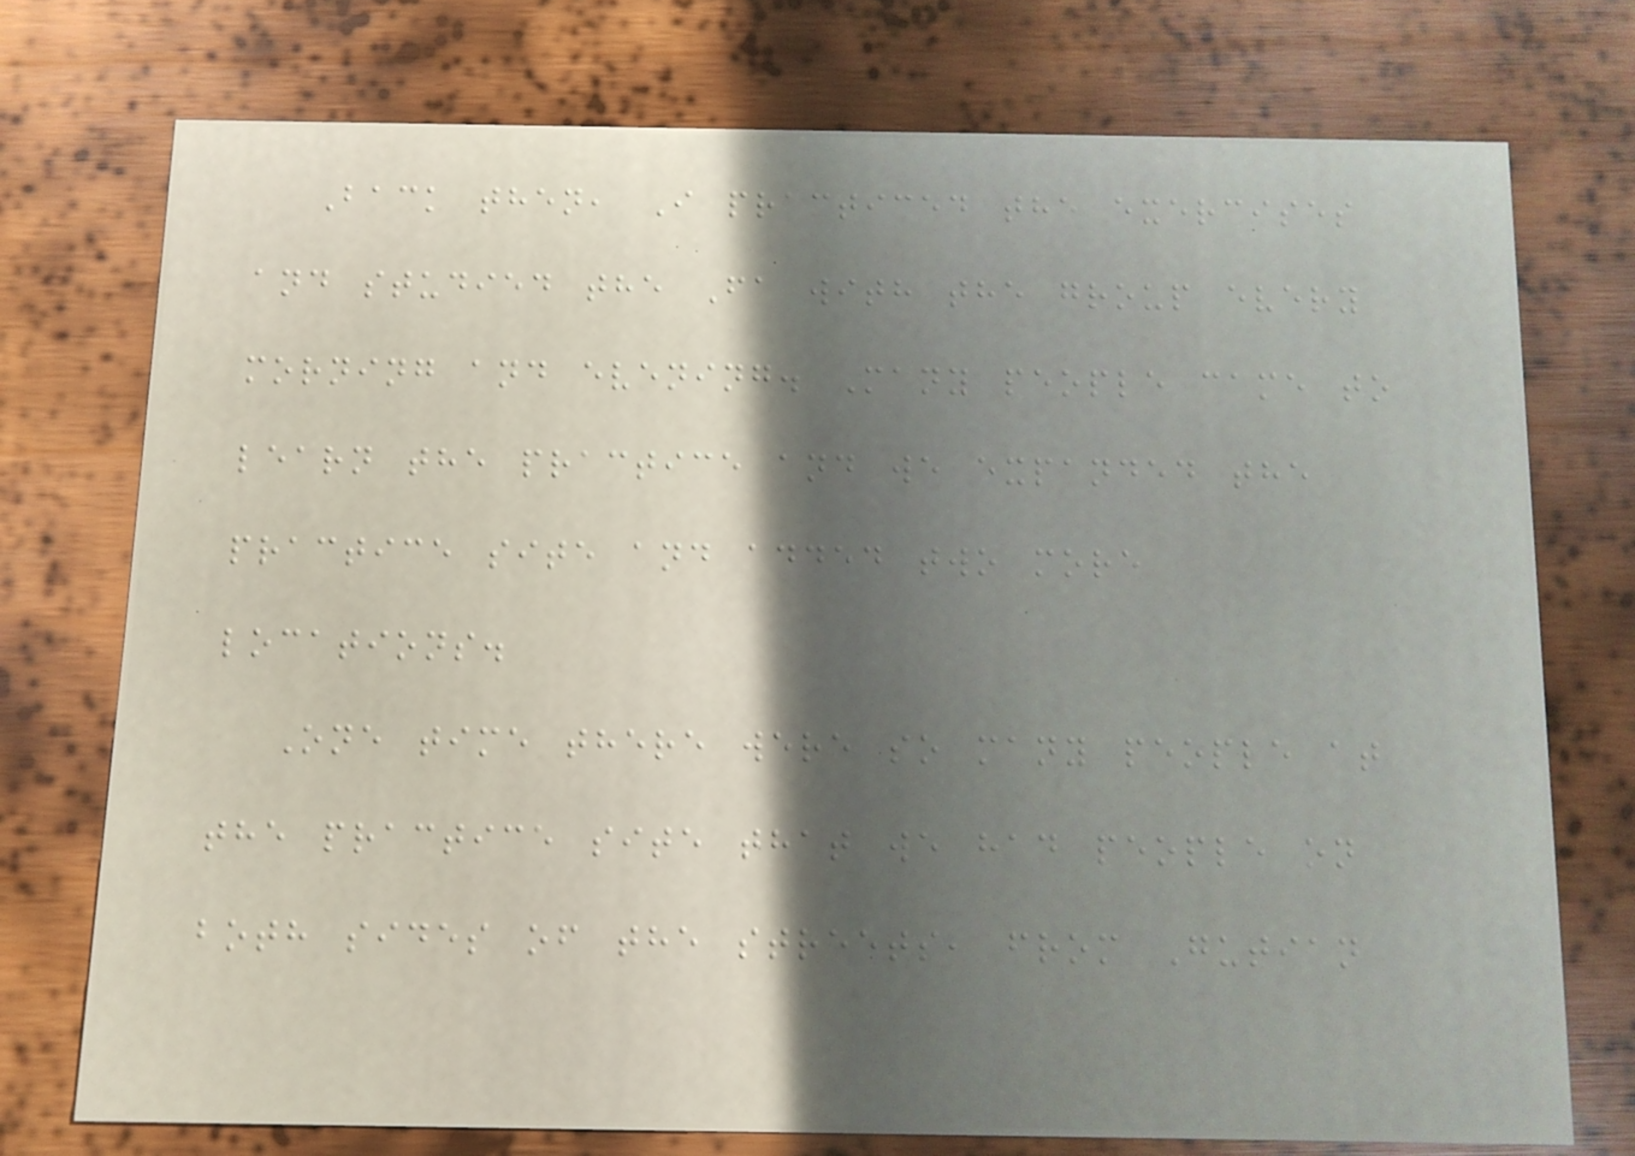Back then, I practiced the exercises
and studied the Fa with the group every
morning and evening. Many people came to
learn the practice and we expanded the
practice site and added two more
locations.
One time there were so many people at
the practice site that we had people on
both sides of the streets, from Gutian
